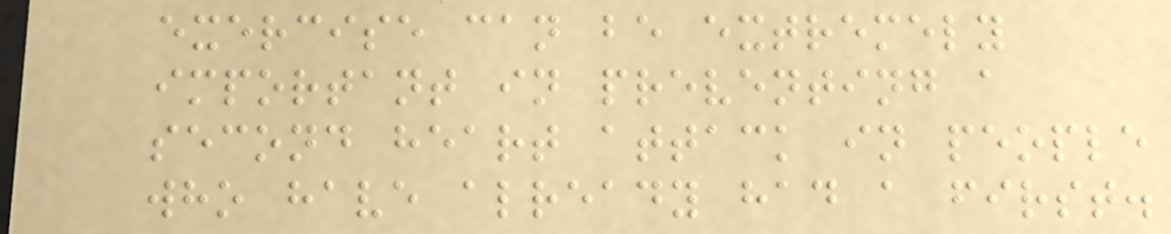exercise can be extremely
important in preventing a
second heart attack in people
who have already had a first.
